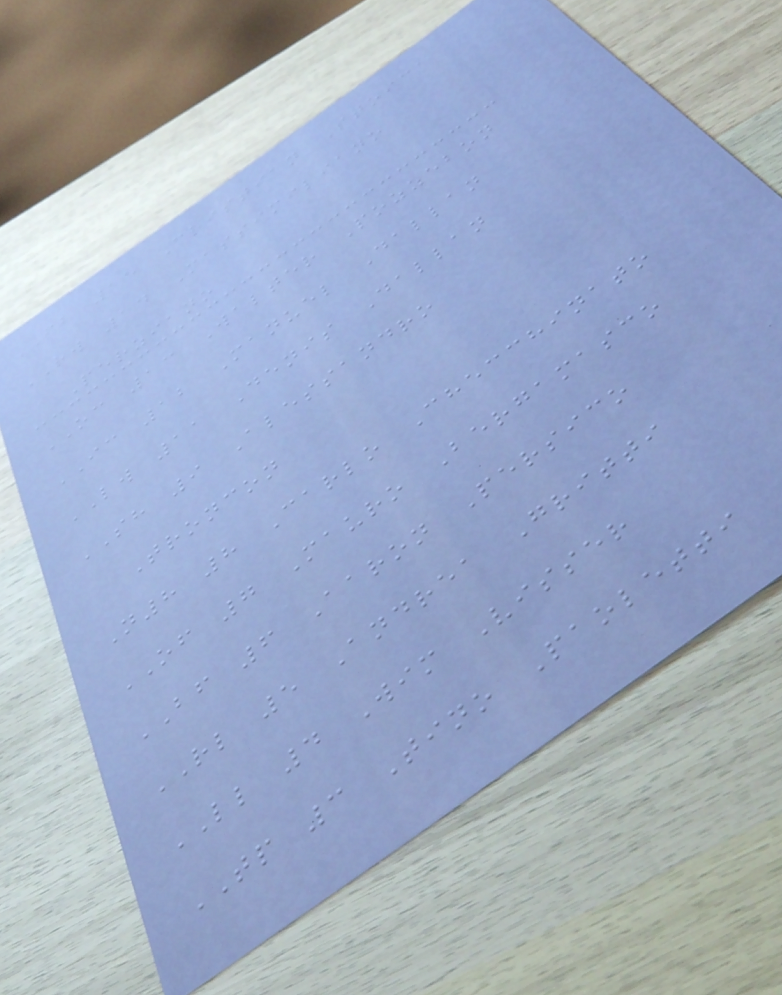FB 15 Cristian Stoica
RW 14 Massimiliano
Perziano
OC 13 Walter Pozzebon
IC 12 Manuel Dallan
LW 11 Denis Dallan
SH 9 Alessandro
Troncon
N8 8 Carlo Checchinato
OF 7 Mauro Bergamasco
BF 6 Aaron Persico
RL 5 Andrea Gritti
LL 4 Wim Visser
TP 3 Tino Paoletti
